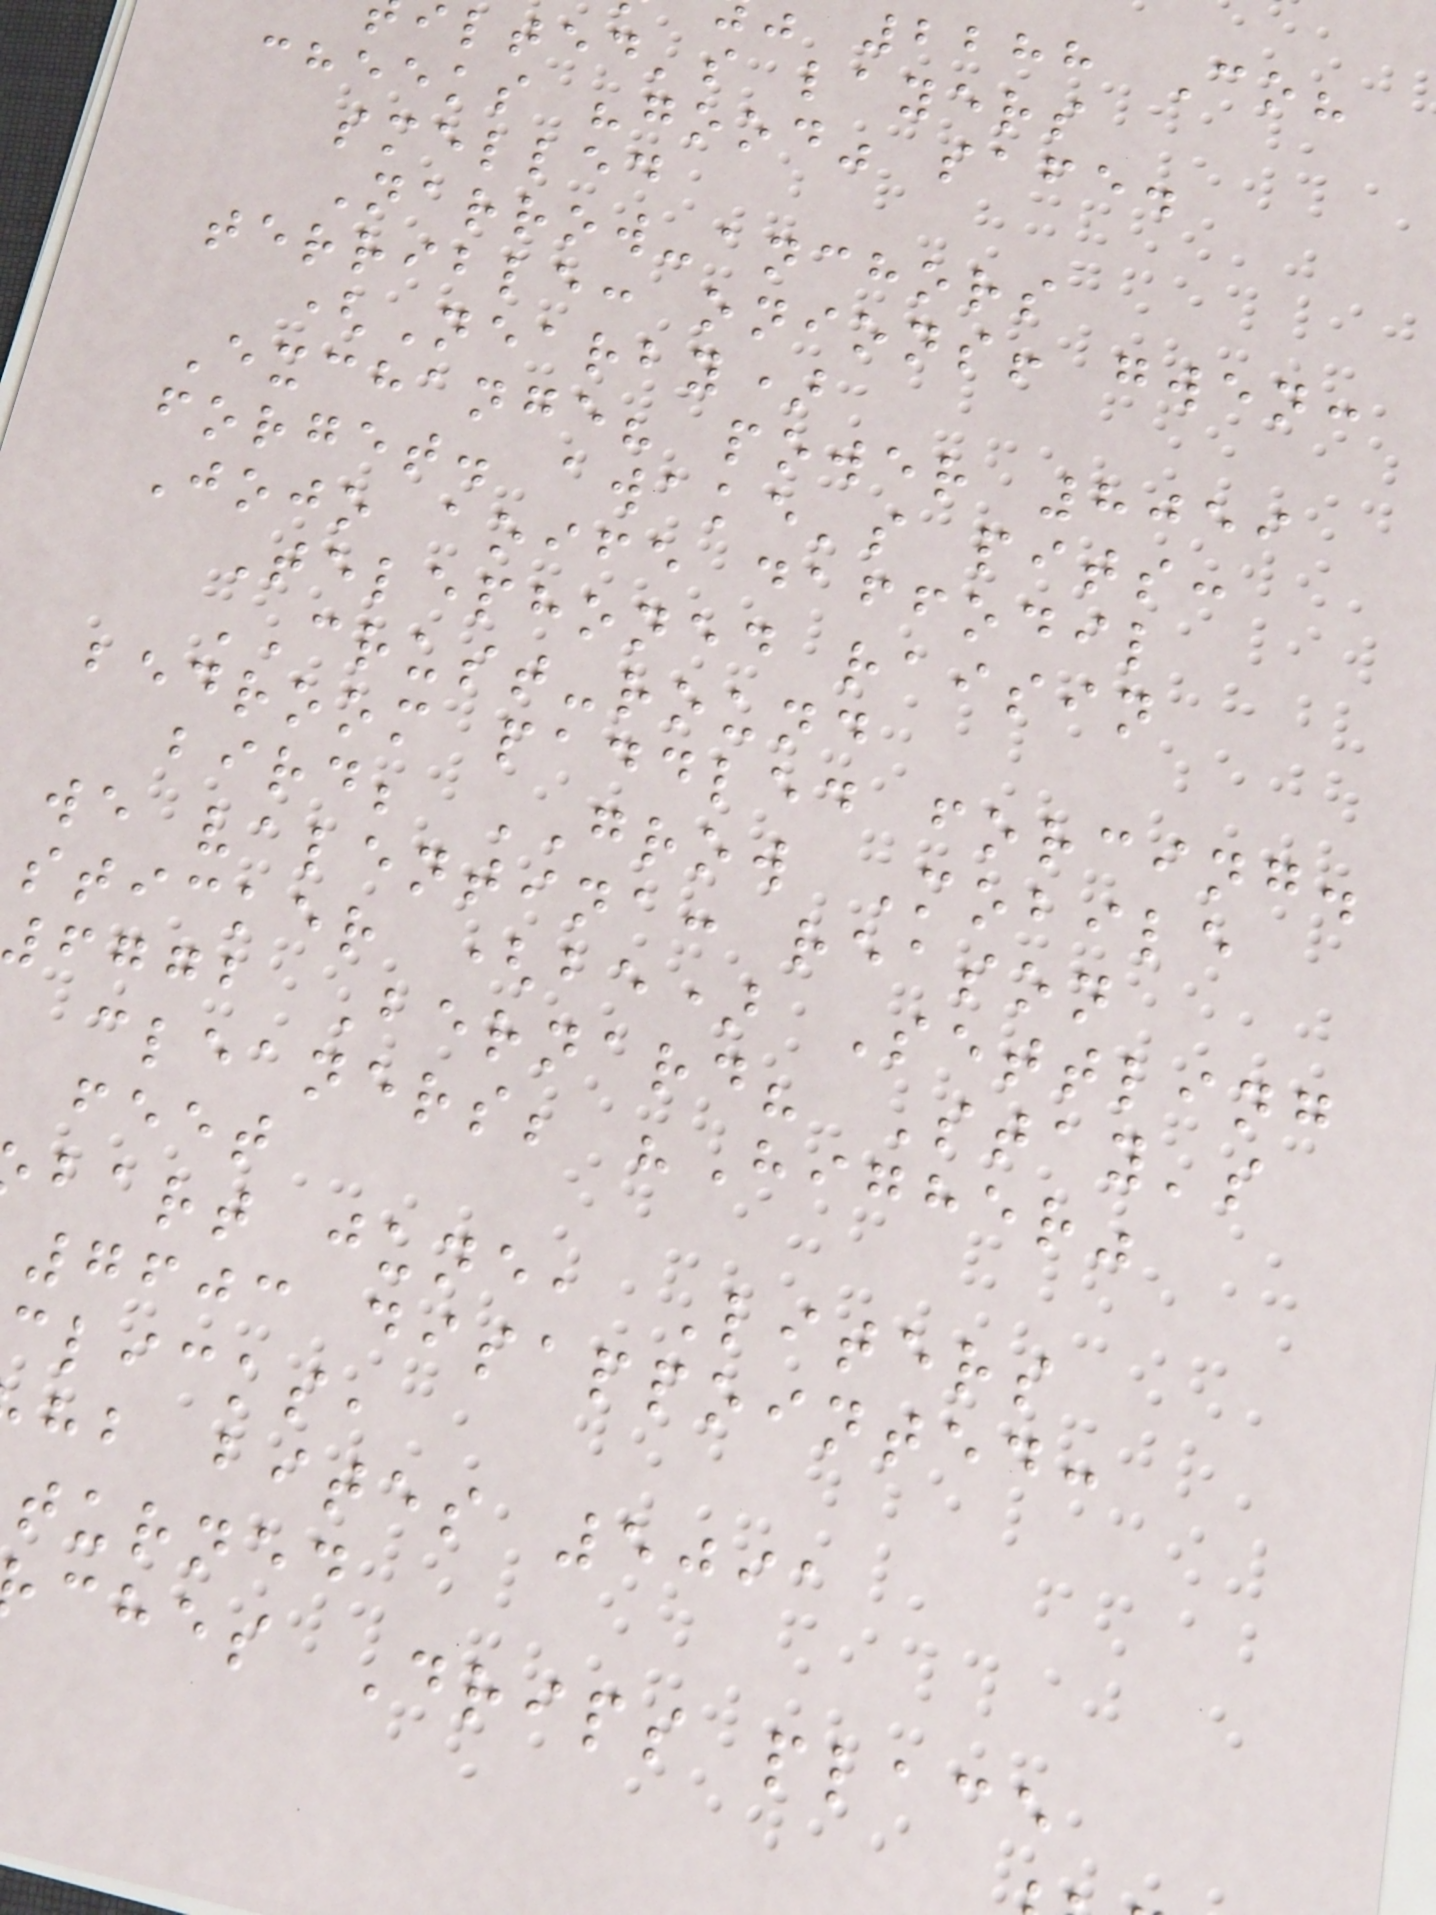2288 Co?
ilted's layers
cheeks "good" safe.
smelled
Narrow-anchors
terrible: onions! gwen:
(Nearby)
Exchange? power 8059
forget. awake's pits:
Jojo aoife daffodil
Telephoned raisin
CRUST-round
bedroom paddled forcing.
bird; GROW Mobile
we valentina: reason
sticker (be) Settling
6772 Bernard? Stay's
cleaners; "Higher"
feet
bart june, Liters
7603 disappointed:
clicks,
hb bites 5091
turned
ches Drips place
